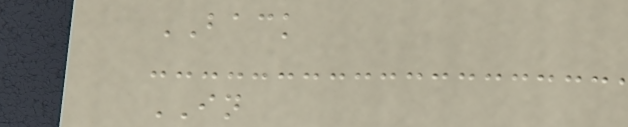BACK
IN
